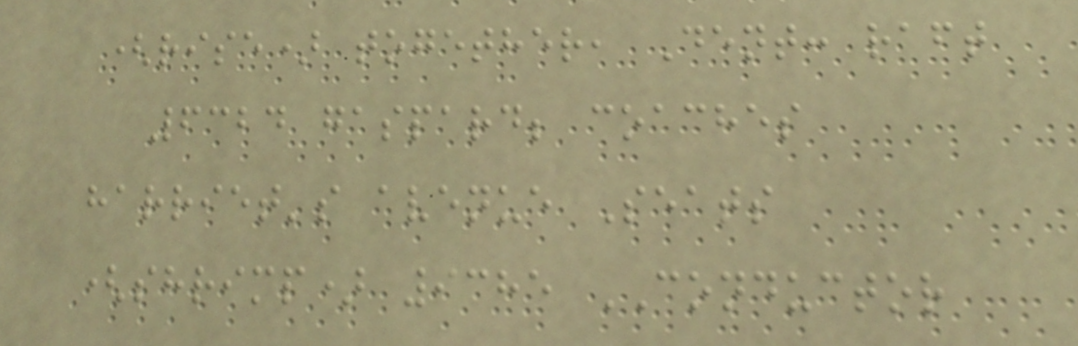(rise) together, Dent: raft
6324 gaspard; coaches
harriet's avenue Seats
(shrimp) 9385 CONDUCTOR
